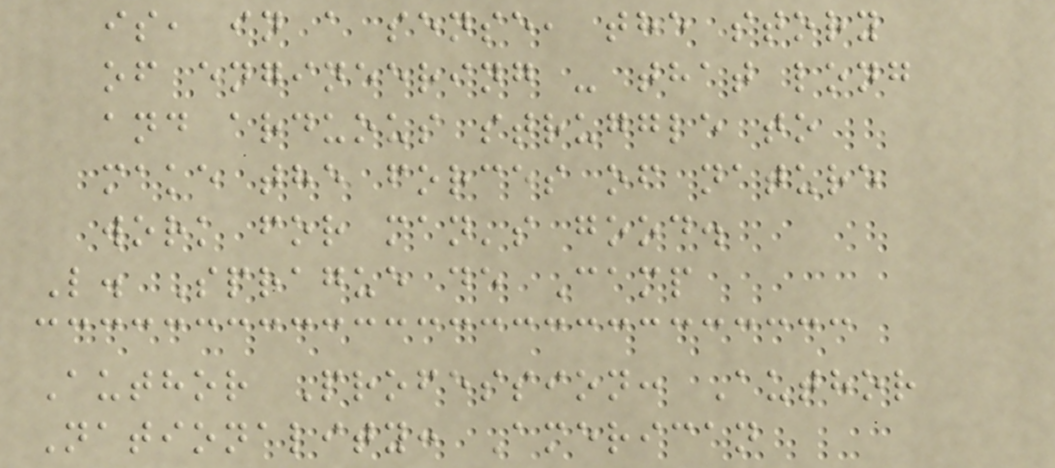is, in a sense, the story
of engineering - that long
and arduous struggle to
make the forces of nature
work for man's good.
L. Sprague de Camp
Author Profession: Author
Nationality: American
